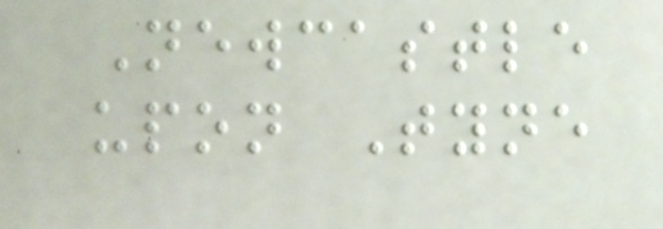Newcastle
upon Tyne
